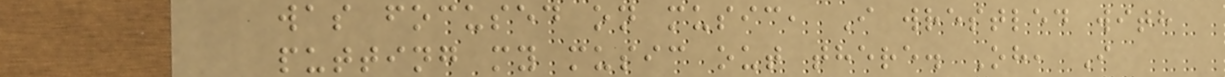was focused on music, I wrestled with
putting my music out there. Oh, I
